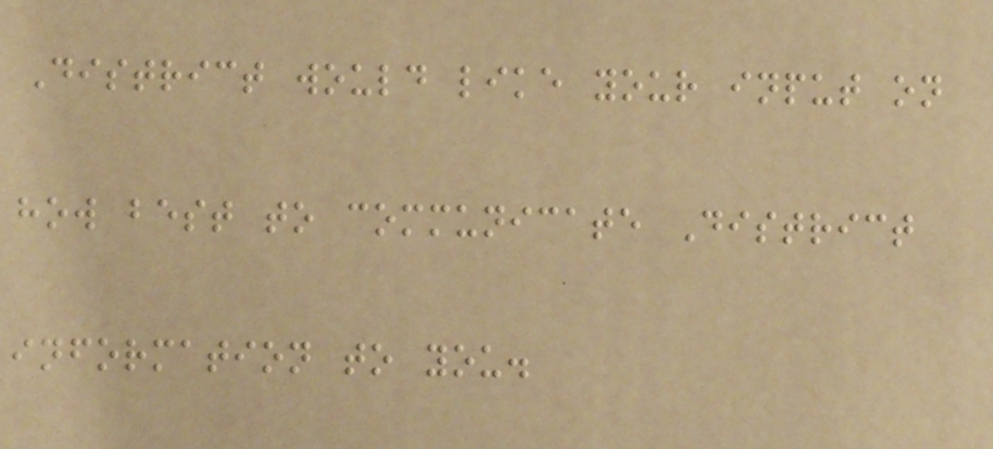District would like your input on
how best to communicate District
information to you.
